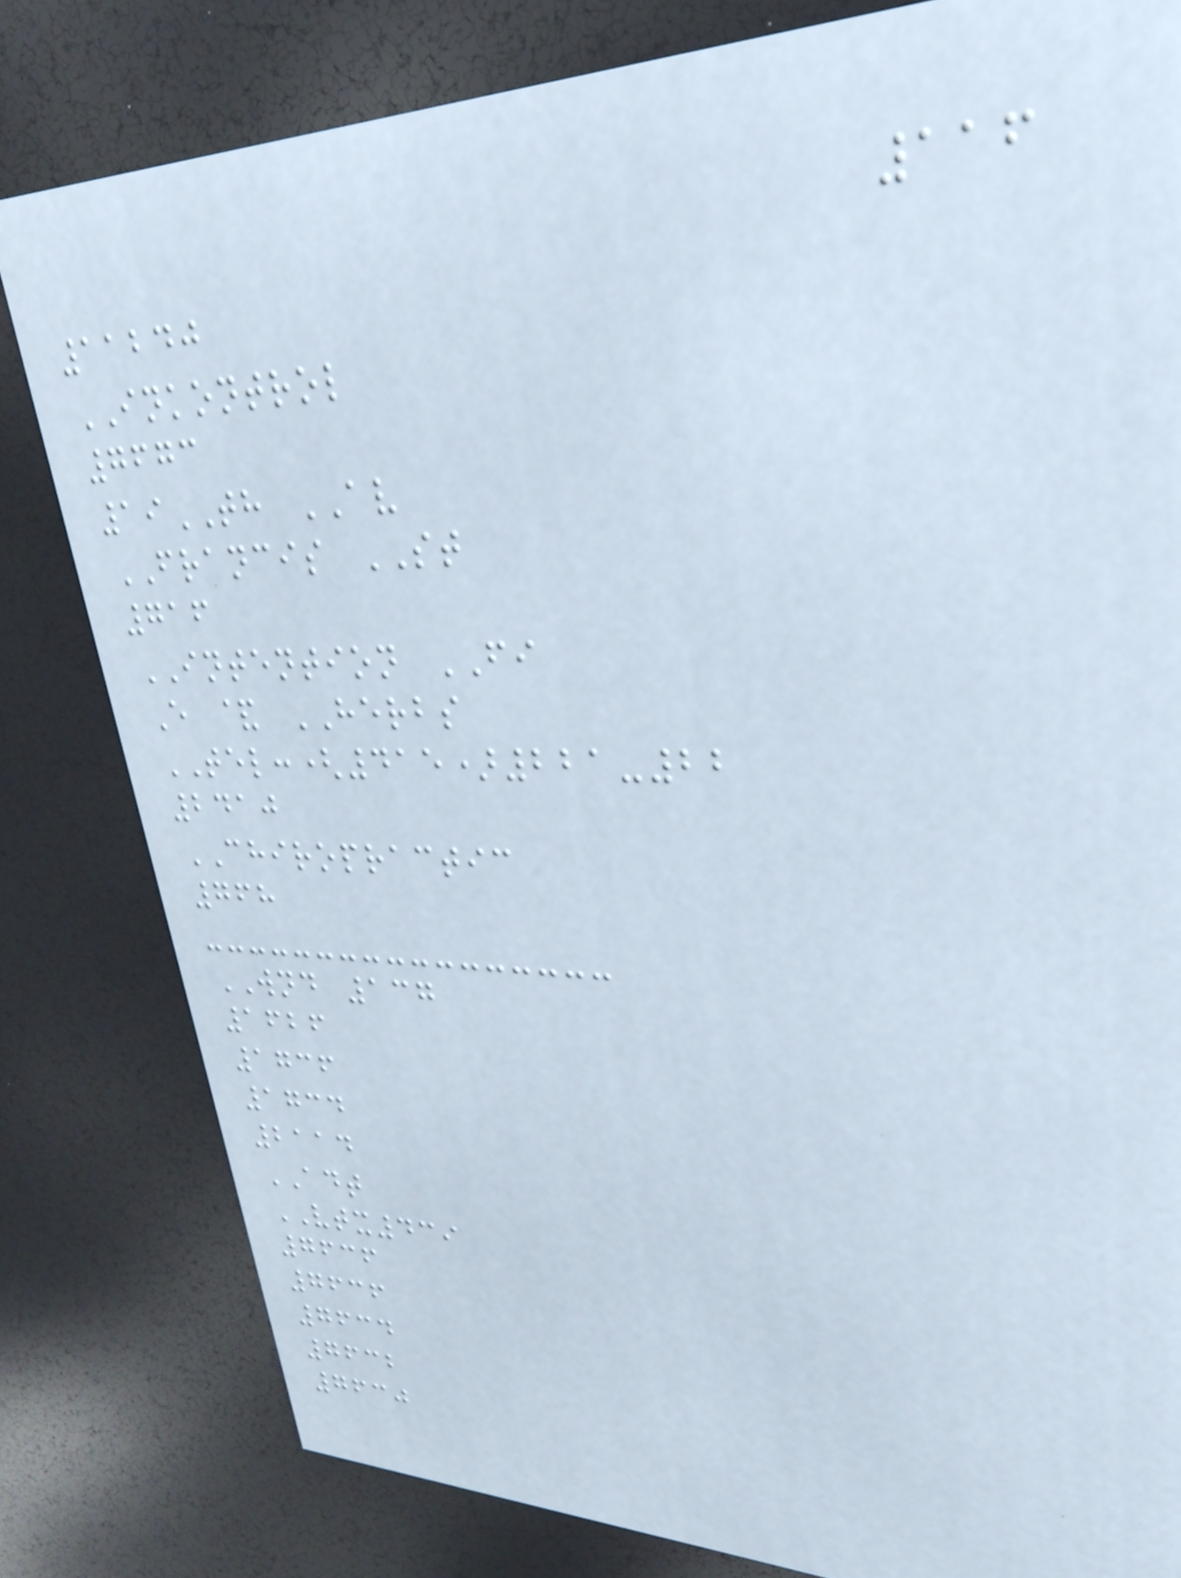116
11240
INKONTROL
7673
19TH AV
FRANCIS ST
716
INTENTION FI
E & HERBS
TEL:(415)221-22
2410
CHIROPRACTIC
768
WND 137
1626
1736
1734
2114
ADT
VTX439
7636
7636
7634
7632
7630
